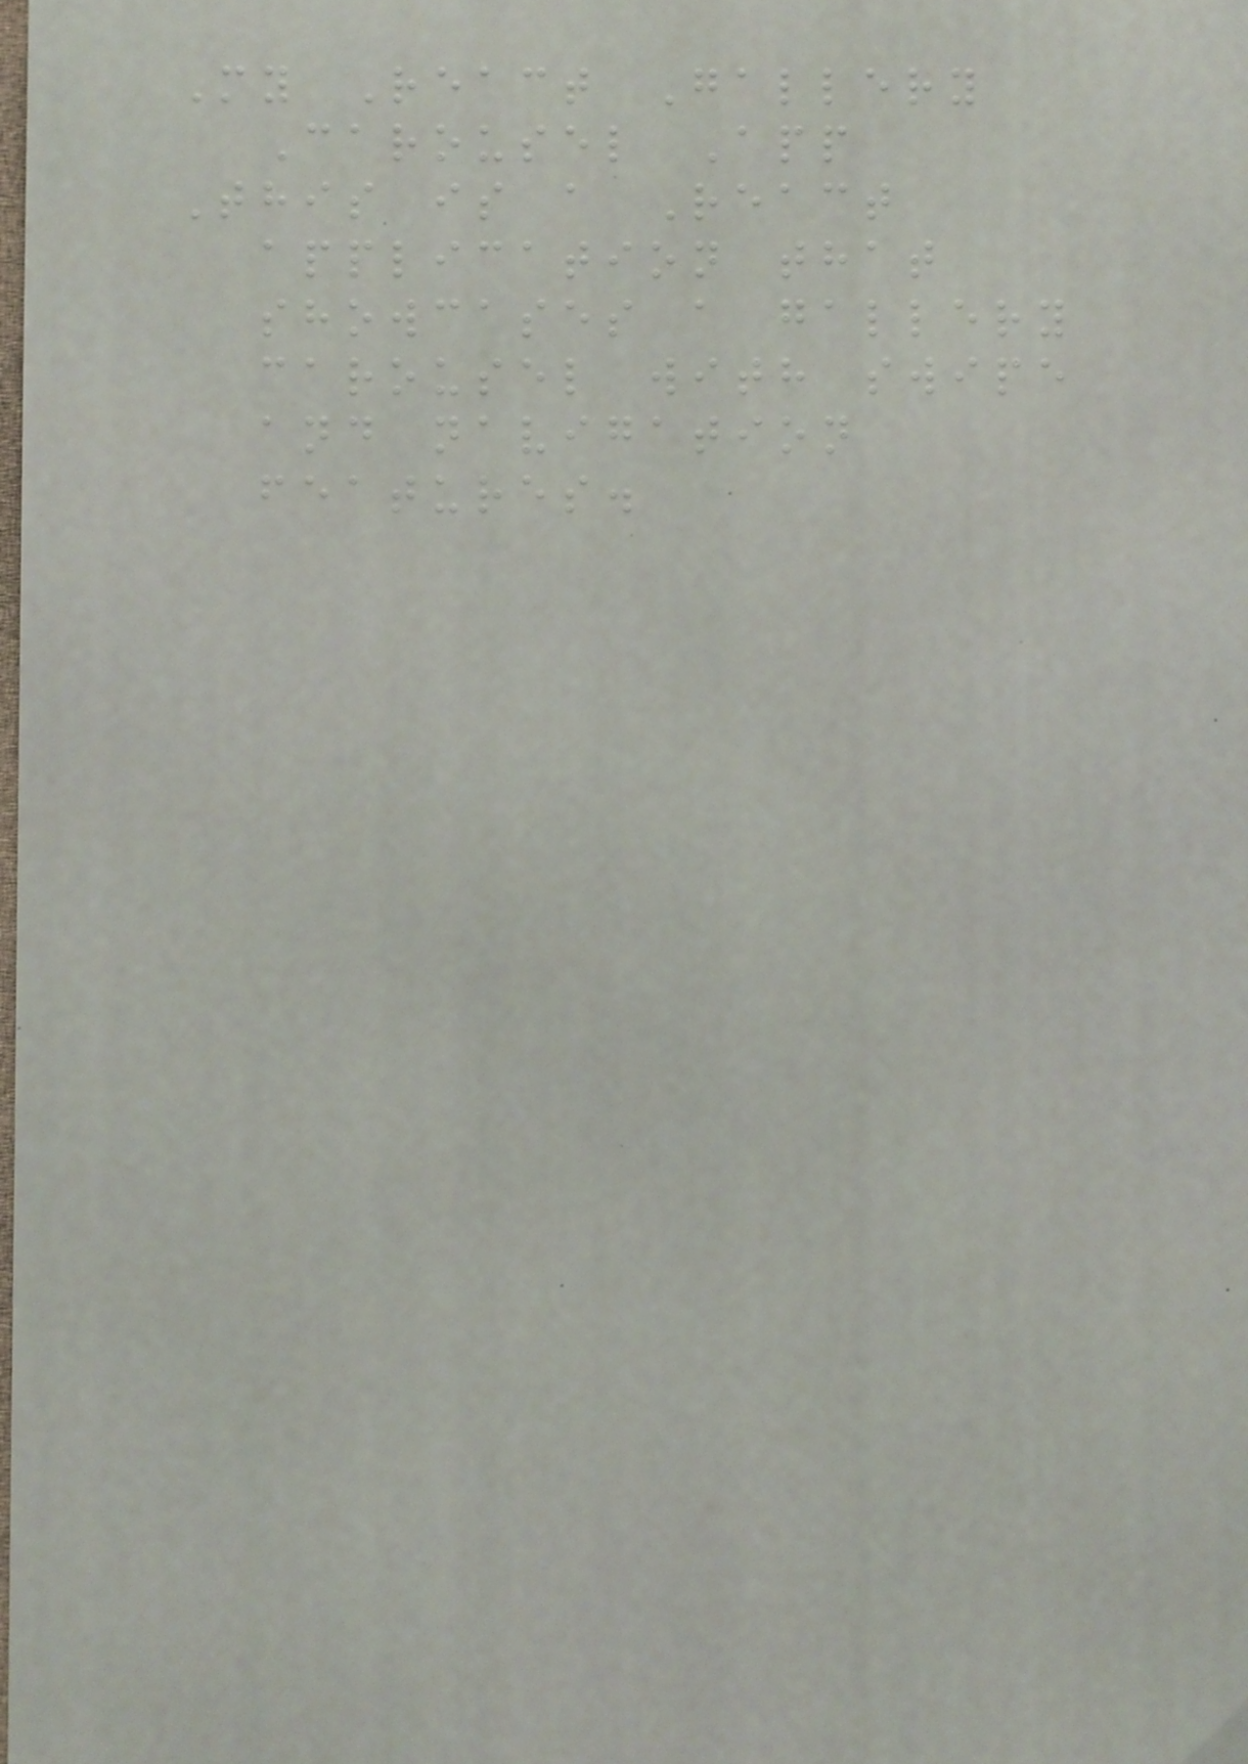My React Gallery
Carousel App
This is a React
application that
showcases a gallery
carousel with swipe
and navigation
features.
